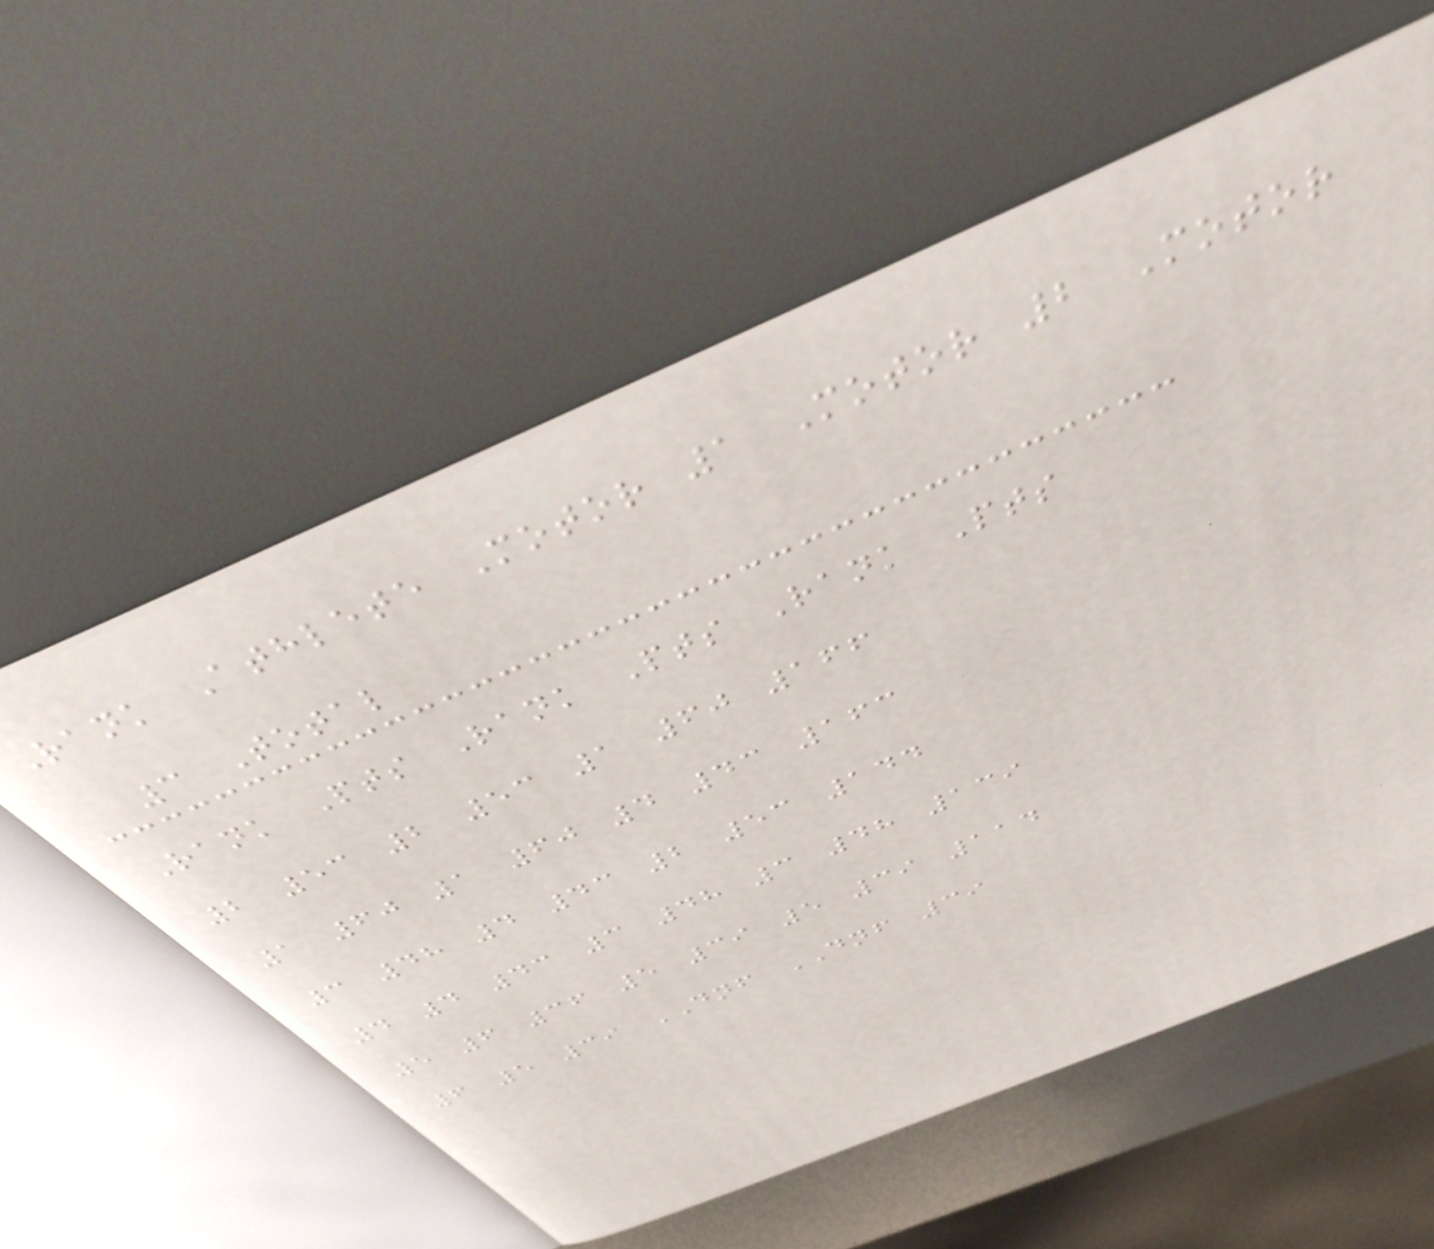Rank Athlete Motor 1 Motor 2 Motor
3 Total
Rank Pts Rank Pts Rank Pts
2 53 2 53 1 60 166
1 60 1 60 4 43 163
3 48 4 43 2 53 144
4 4 43 3 48 3 48 139
5 6 36 5 39 5 39 114
6 5 39 DNF DNF 39
